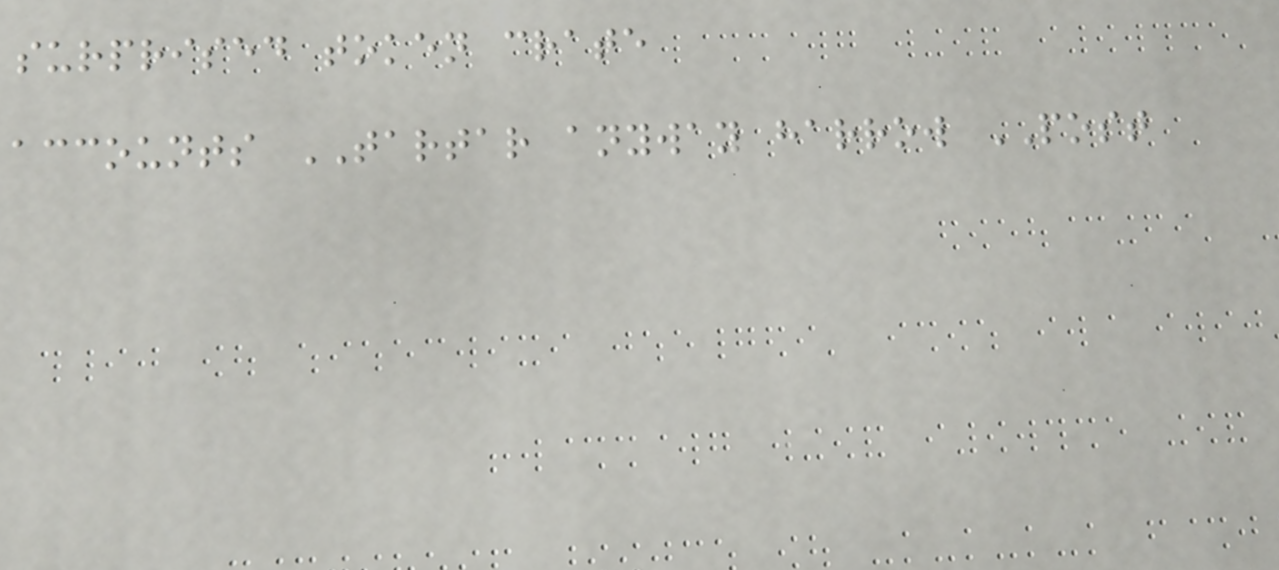surprised token crate
accounts TARTAR anyway harrow POST
